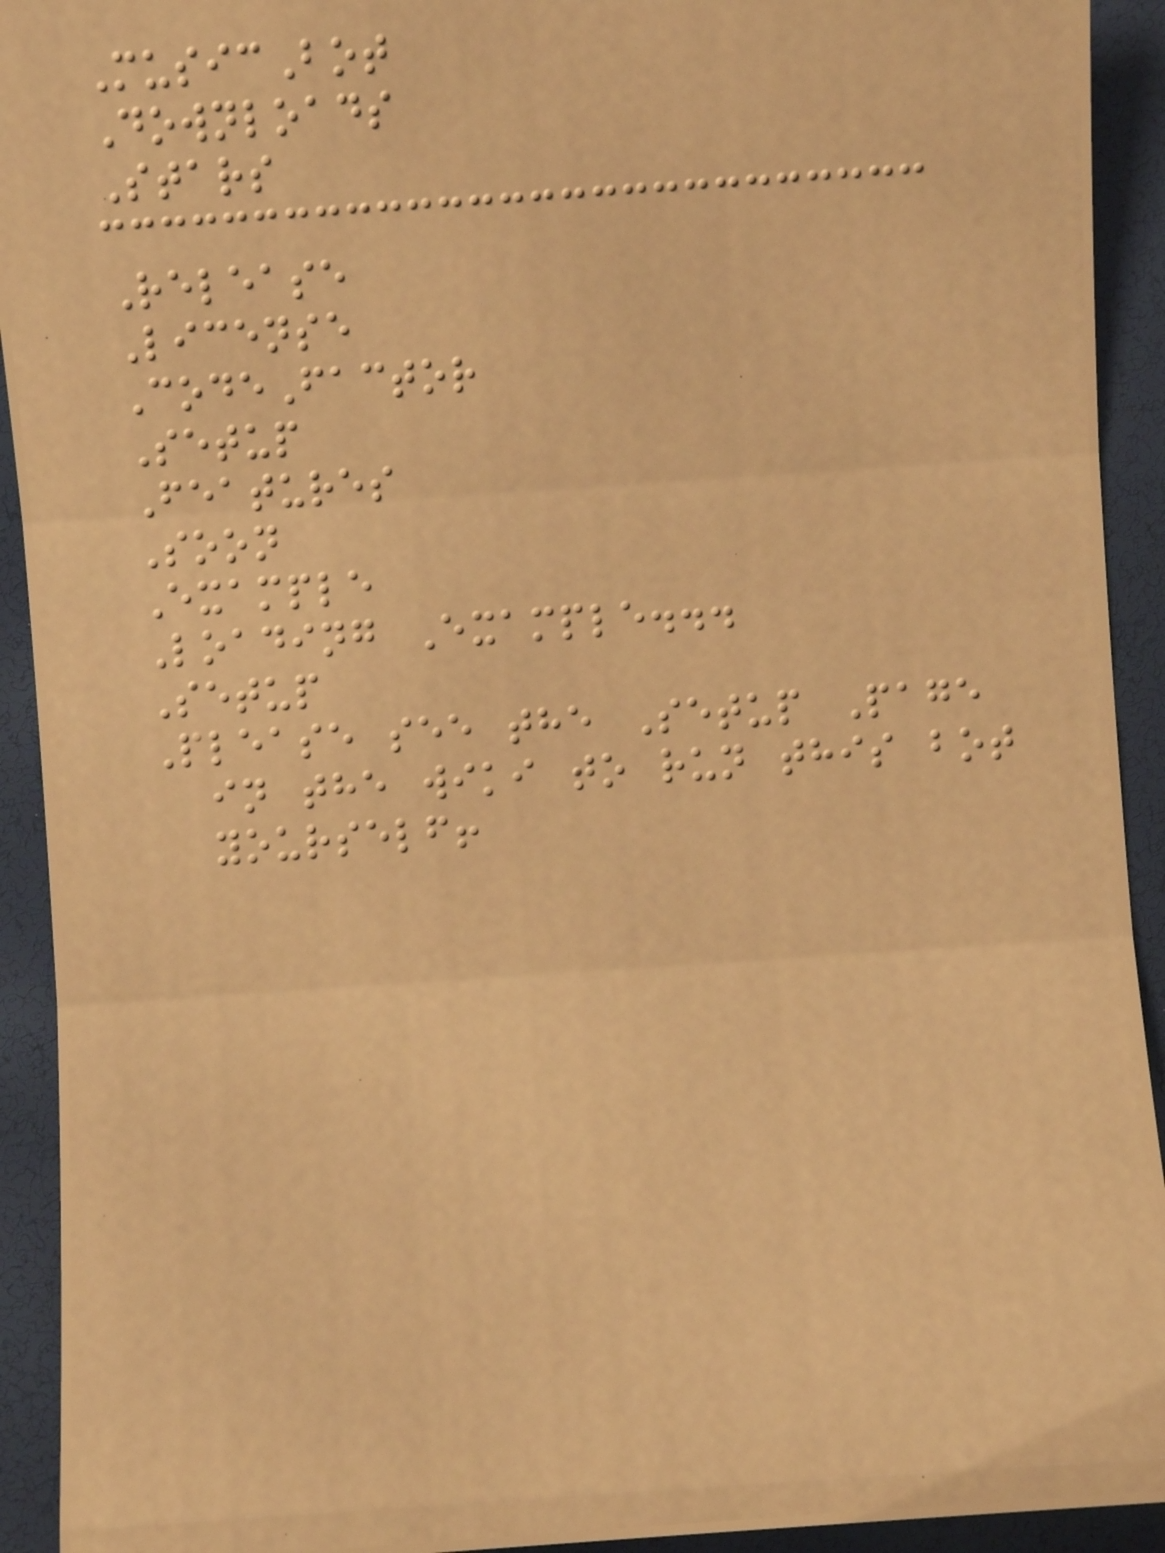MusicBot
Downloads
Stars
Release
License
CodeFactor
Setup
Features
Soon
Example
Loading Example...
Setup
Please see the Setup Page
in the wiki to run this bot
yourself!
